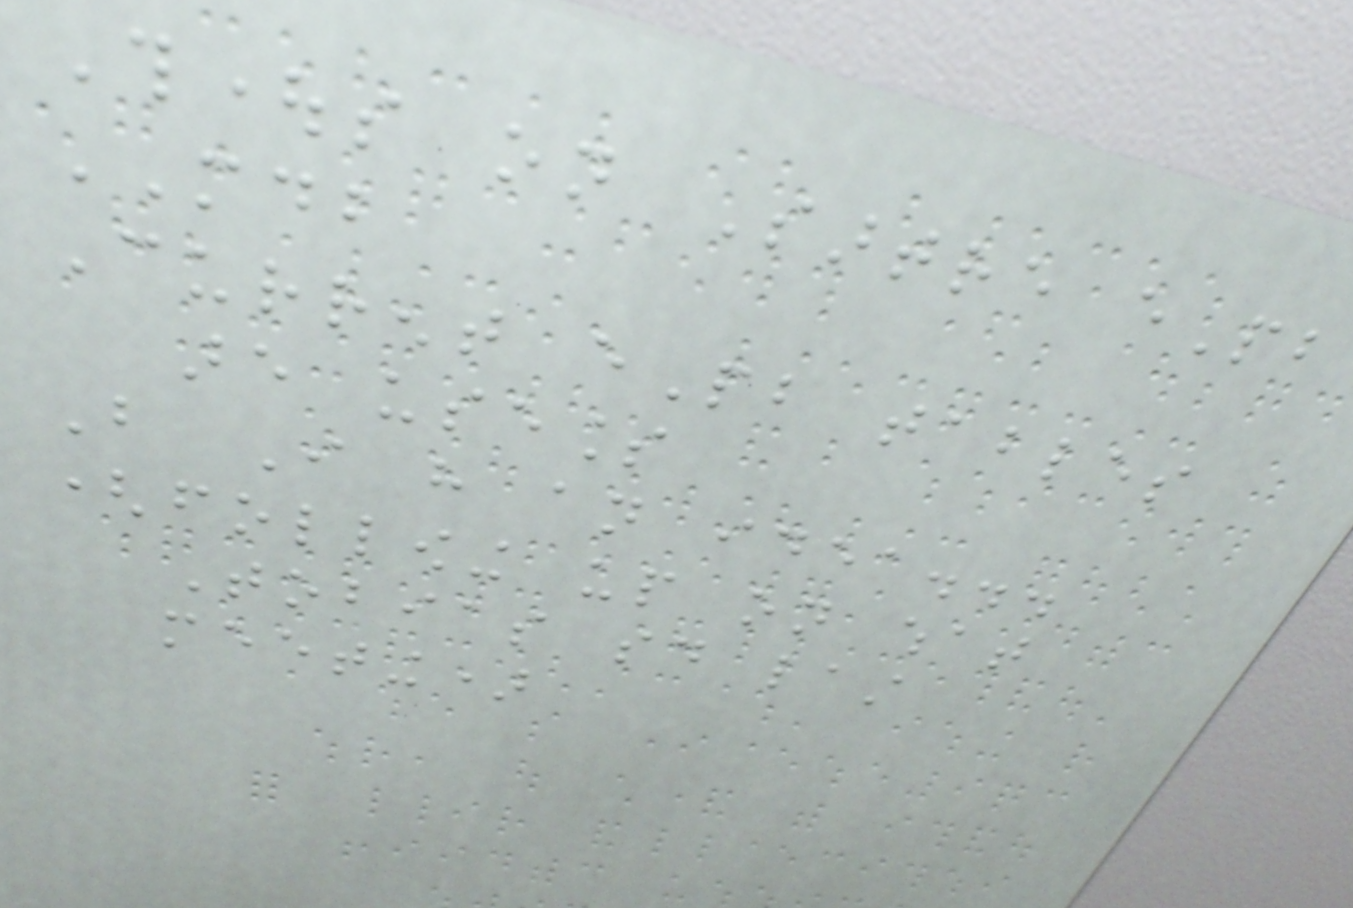Thoughts on Sartre ePb
MDB
Current ePb tables
are useless
But I have an idea...
(following up on what
Tobias said last
meeting)
